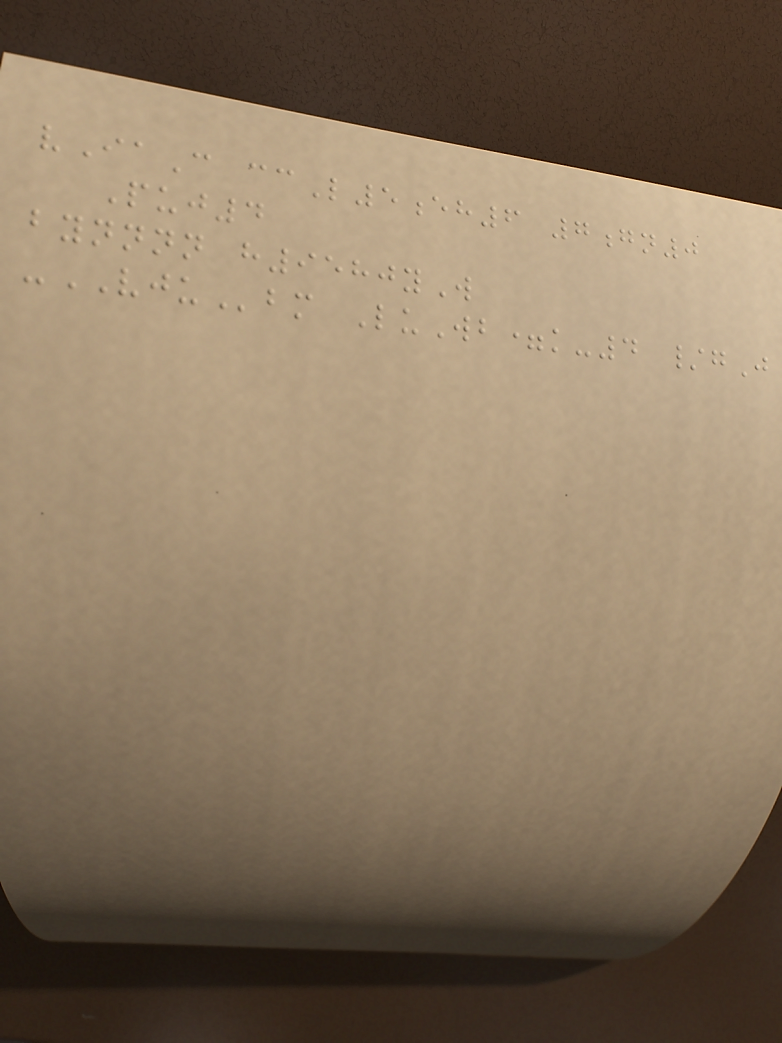vIaC ccL5eh6 7gn0
Puj4
bynnnn h9580yW
-VJUbm LuWb=k-4 /gJ
